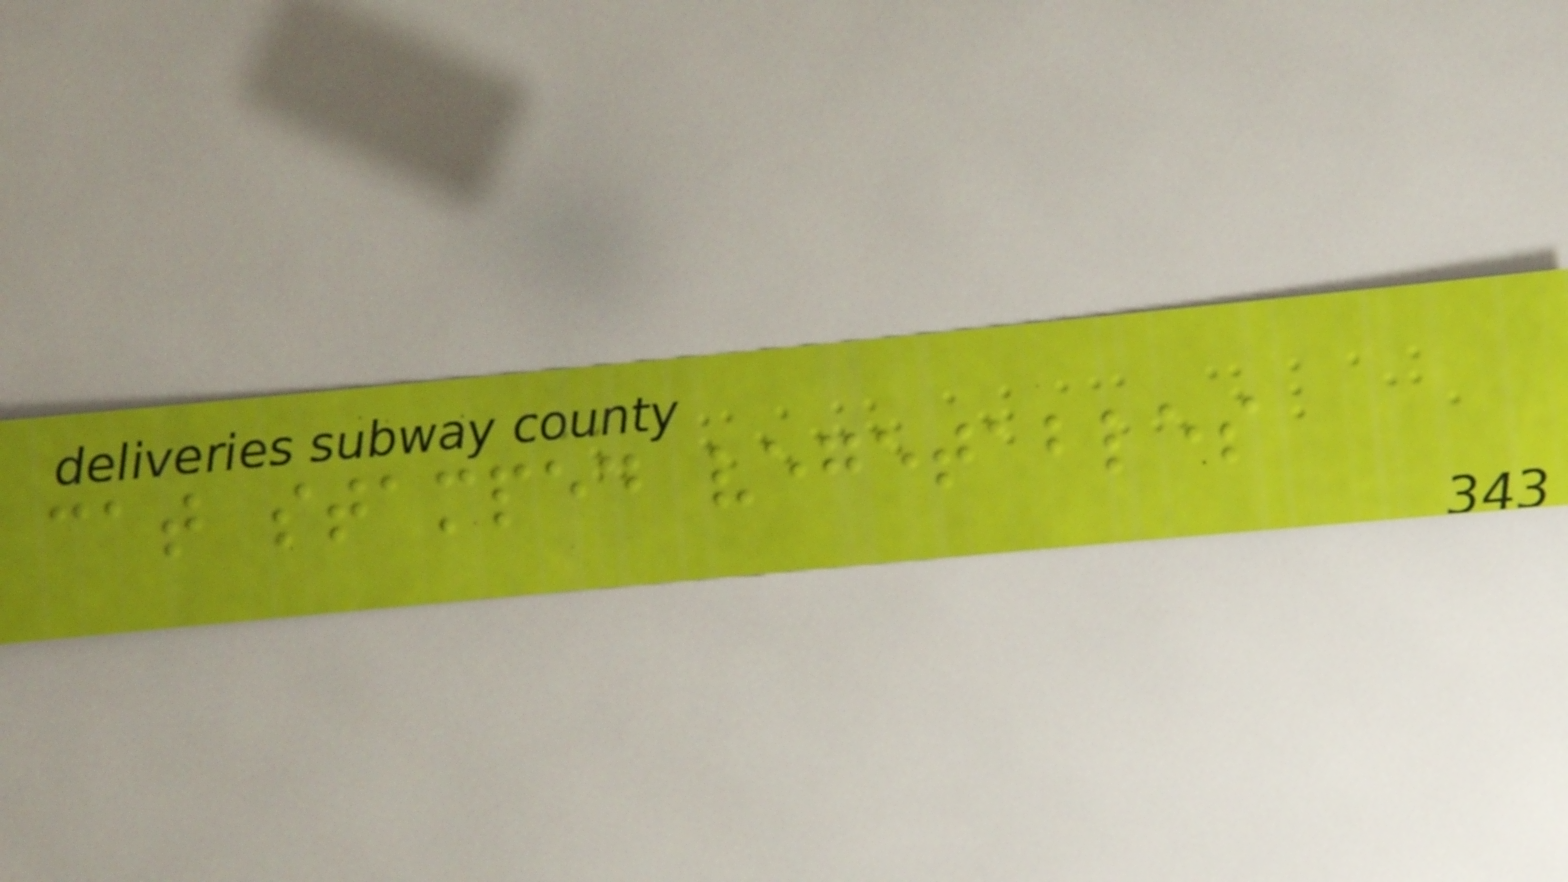cat stamped vegetables
